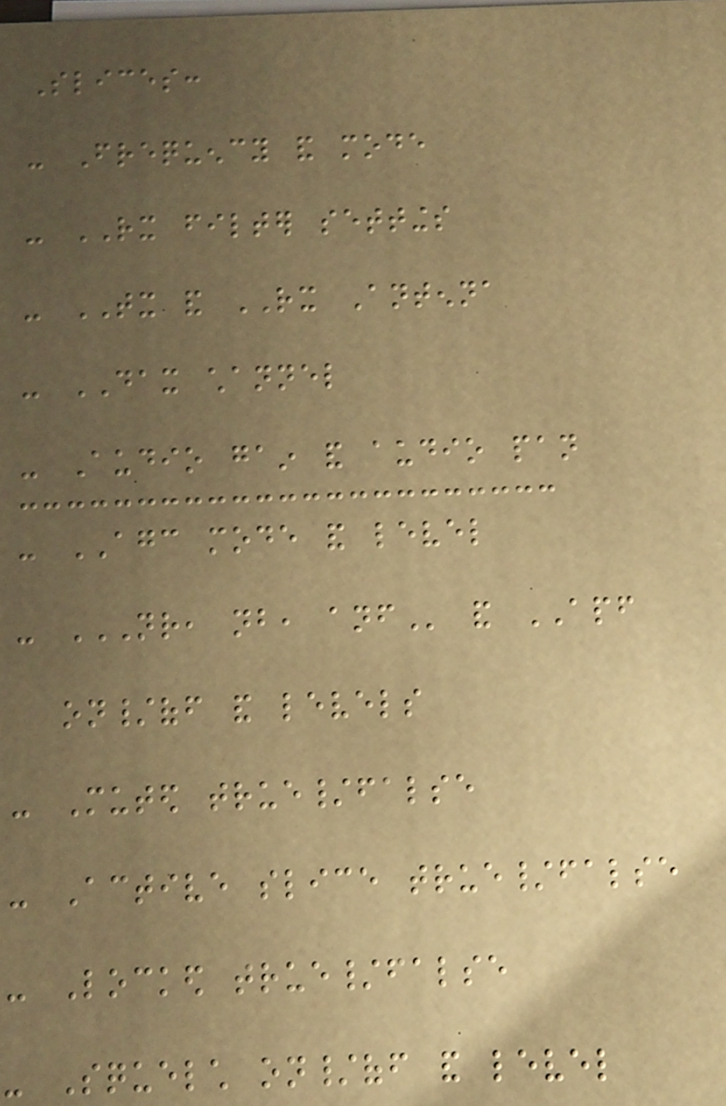Slices:
- Frequency and mode
- RX filter settings
- TX and RX Antenna
- DAX channel
- Audio gain and audio pan
- AGC mode and level
- NR, NB, ANF and APF
on/off and levels
- Muted true/false
- Active slice true/false
- Locked true/false
- Squelch on/off and level
